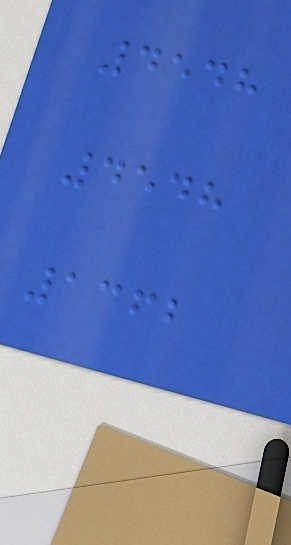4548
4548
1362
